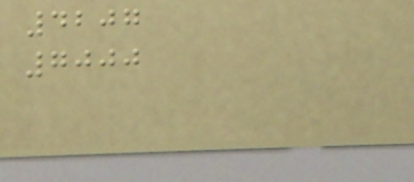4207
7000
